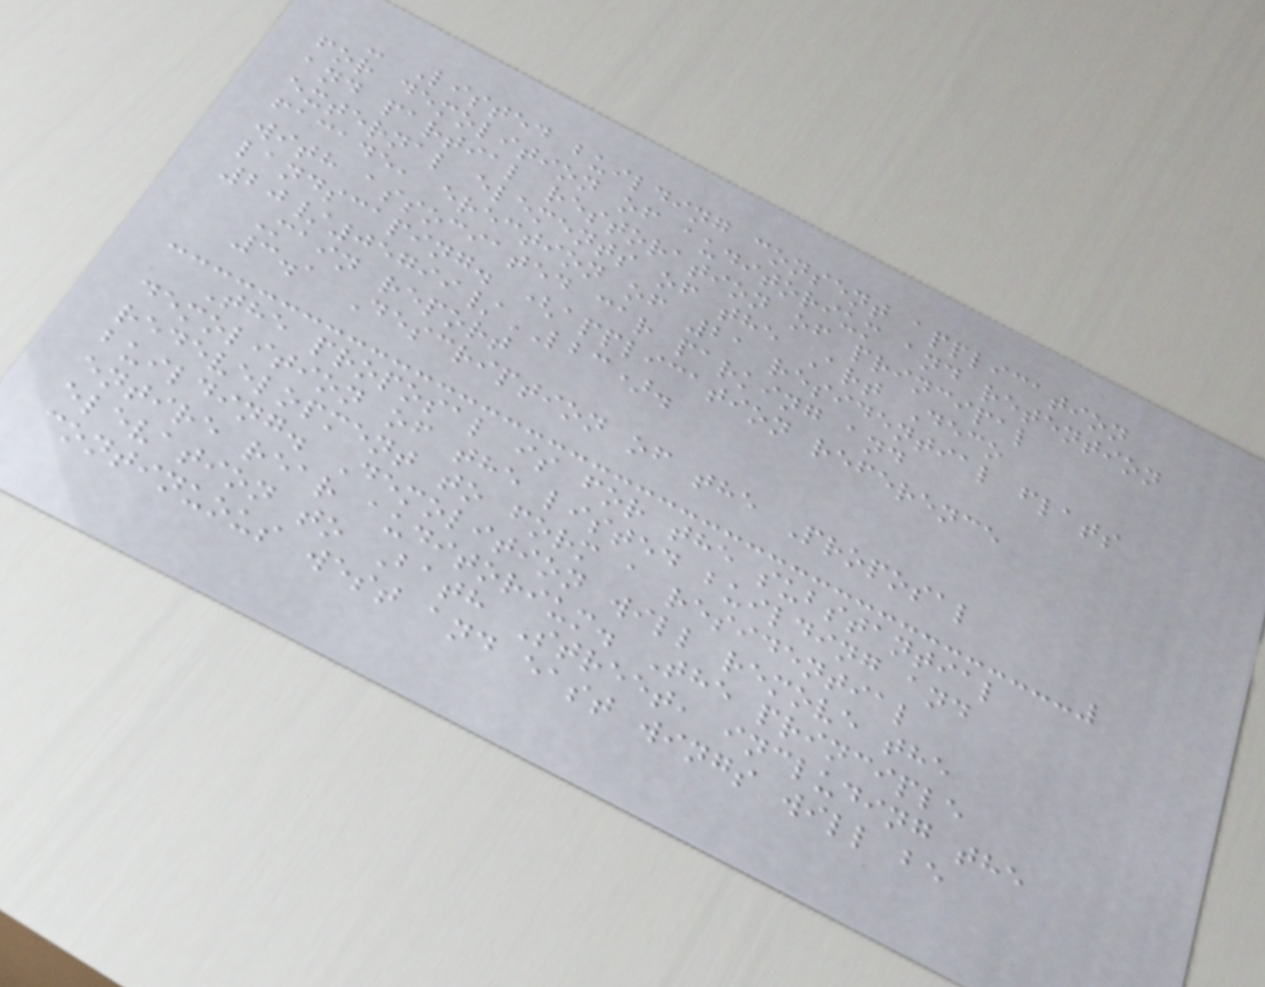- Listed building consent application
for demolition of auditorium and retention
and partial restoration of principal
external elements of the Art Deco
facade, erection of 21 residential flats
with associated car parking and
landscaping. (application reference
20/05799/LBC).
Main report
3.1 Description of the Proposal
The proposal is for the substantial
demolition of the listed building and
redevelopment to form a residential
building. Demolition will remove the
entire rear auditorium. The principle
elevation to Bath Street, including the
continuous west and east wings will be
